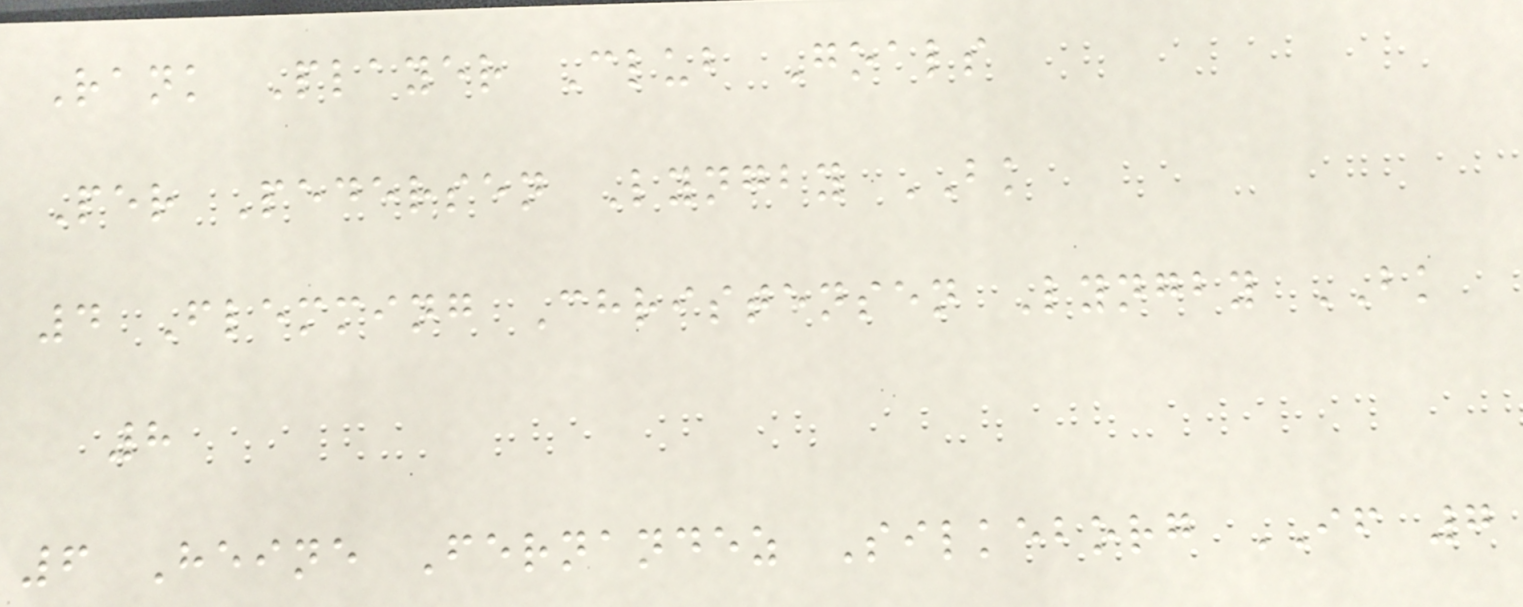Rank Player Club Goals
Per Pedersen Lyngby BK
4 Flemming Christensen Lyngby BK
8
6 Heine Fernandez Silkeborg IF 7
